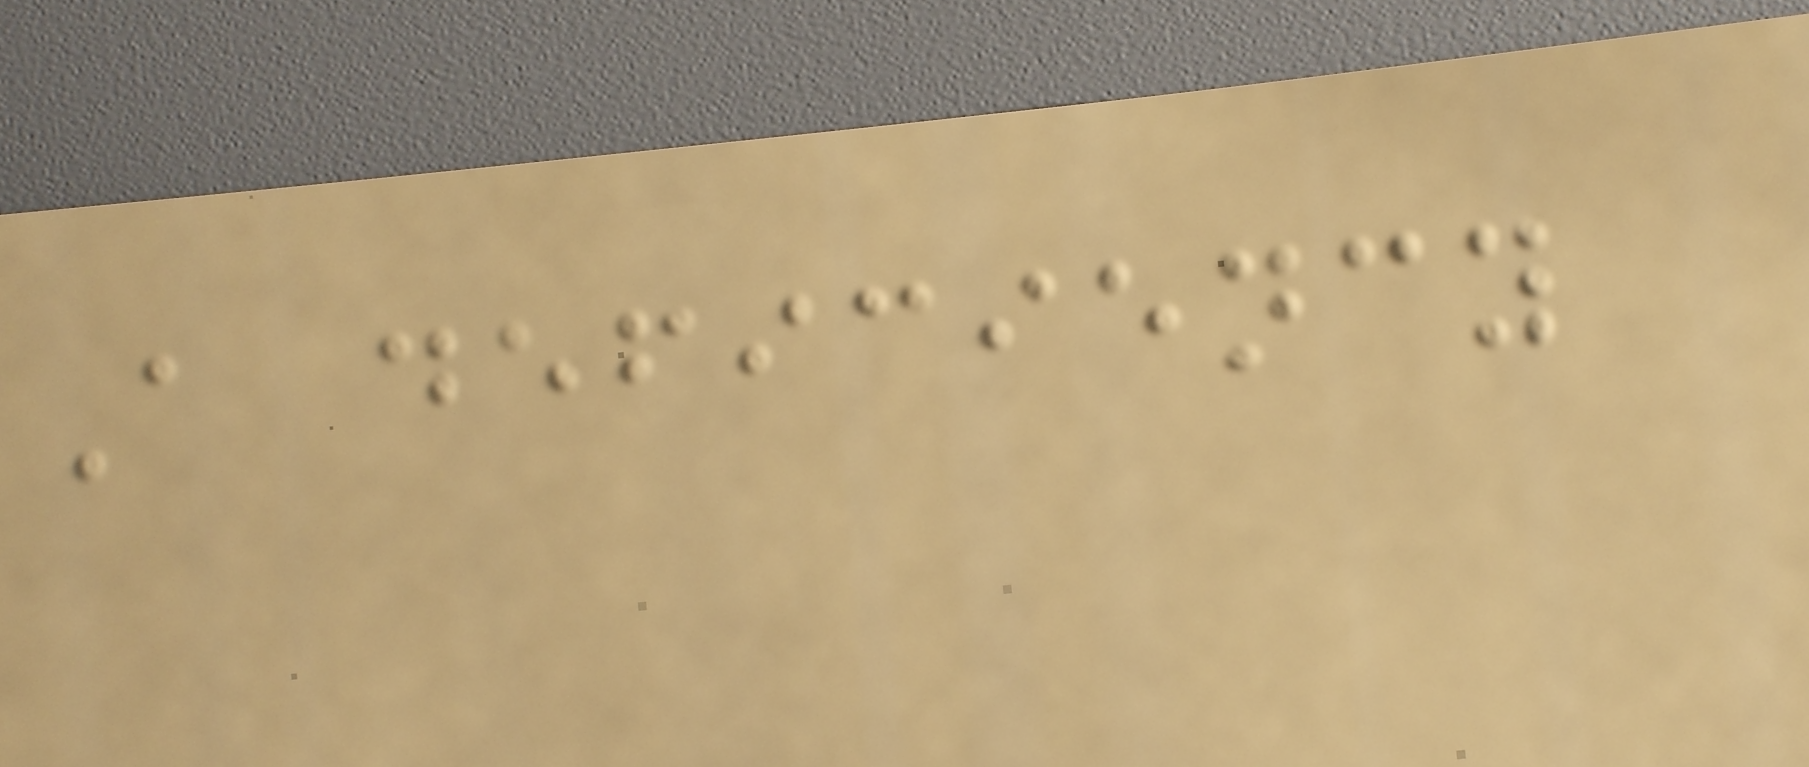A deficiency
